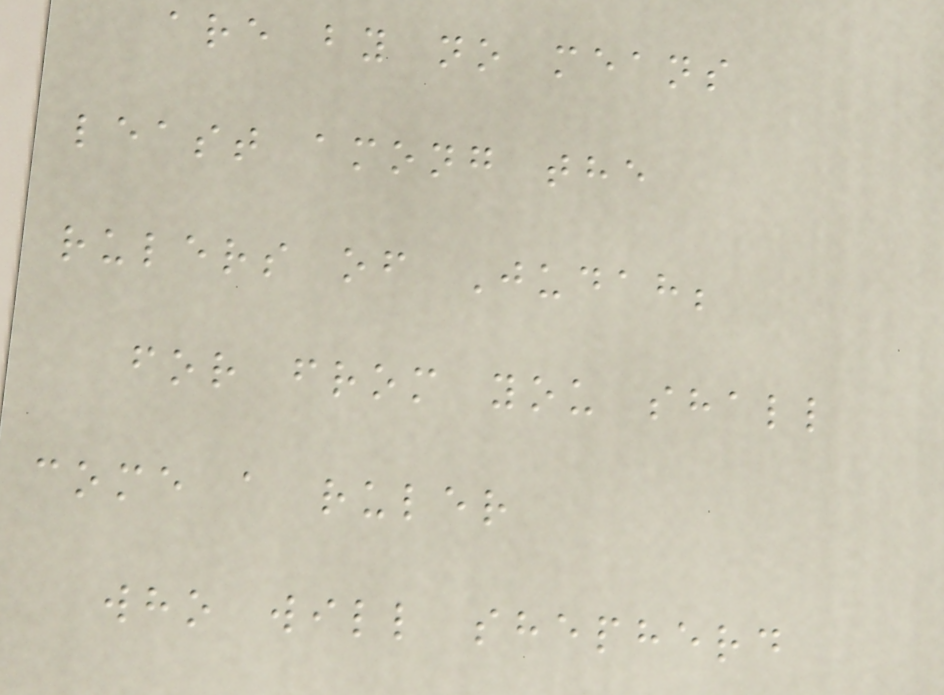are by no means
least among the
rulers of Judah;
for from you shall
come a ruler
who will shepherd
